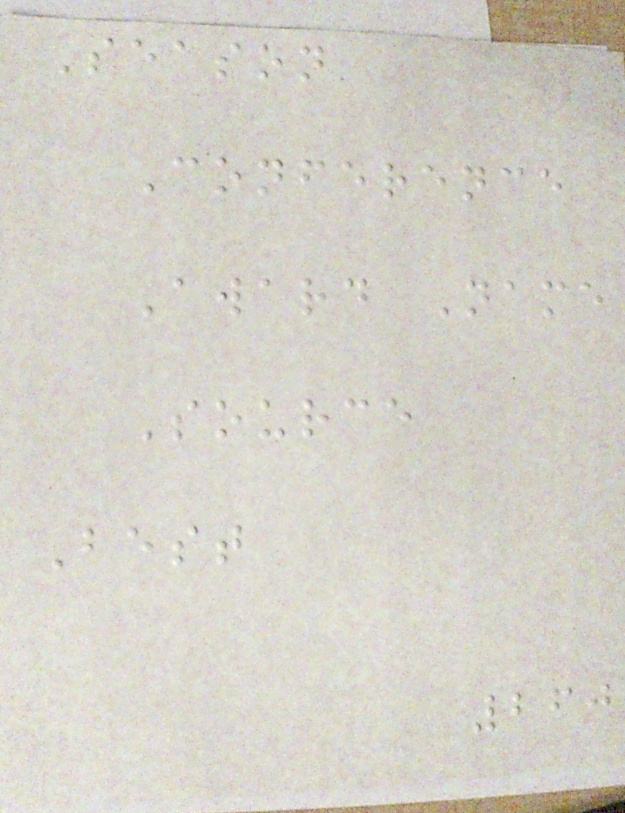Season
Conference
Award Name
Source
Best
260
